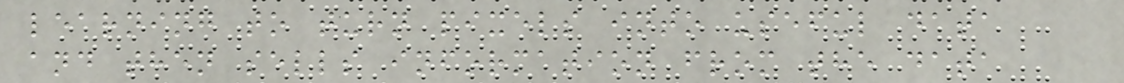learning to turn pixels into useful data
and then sells information from the data
